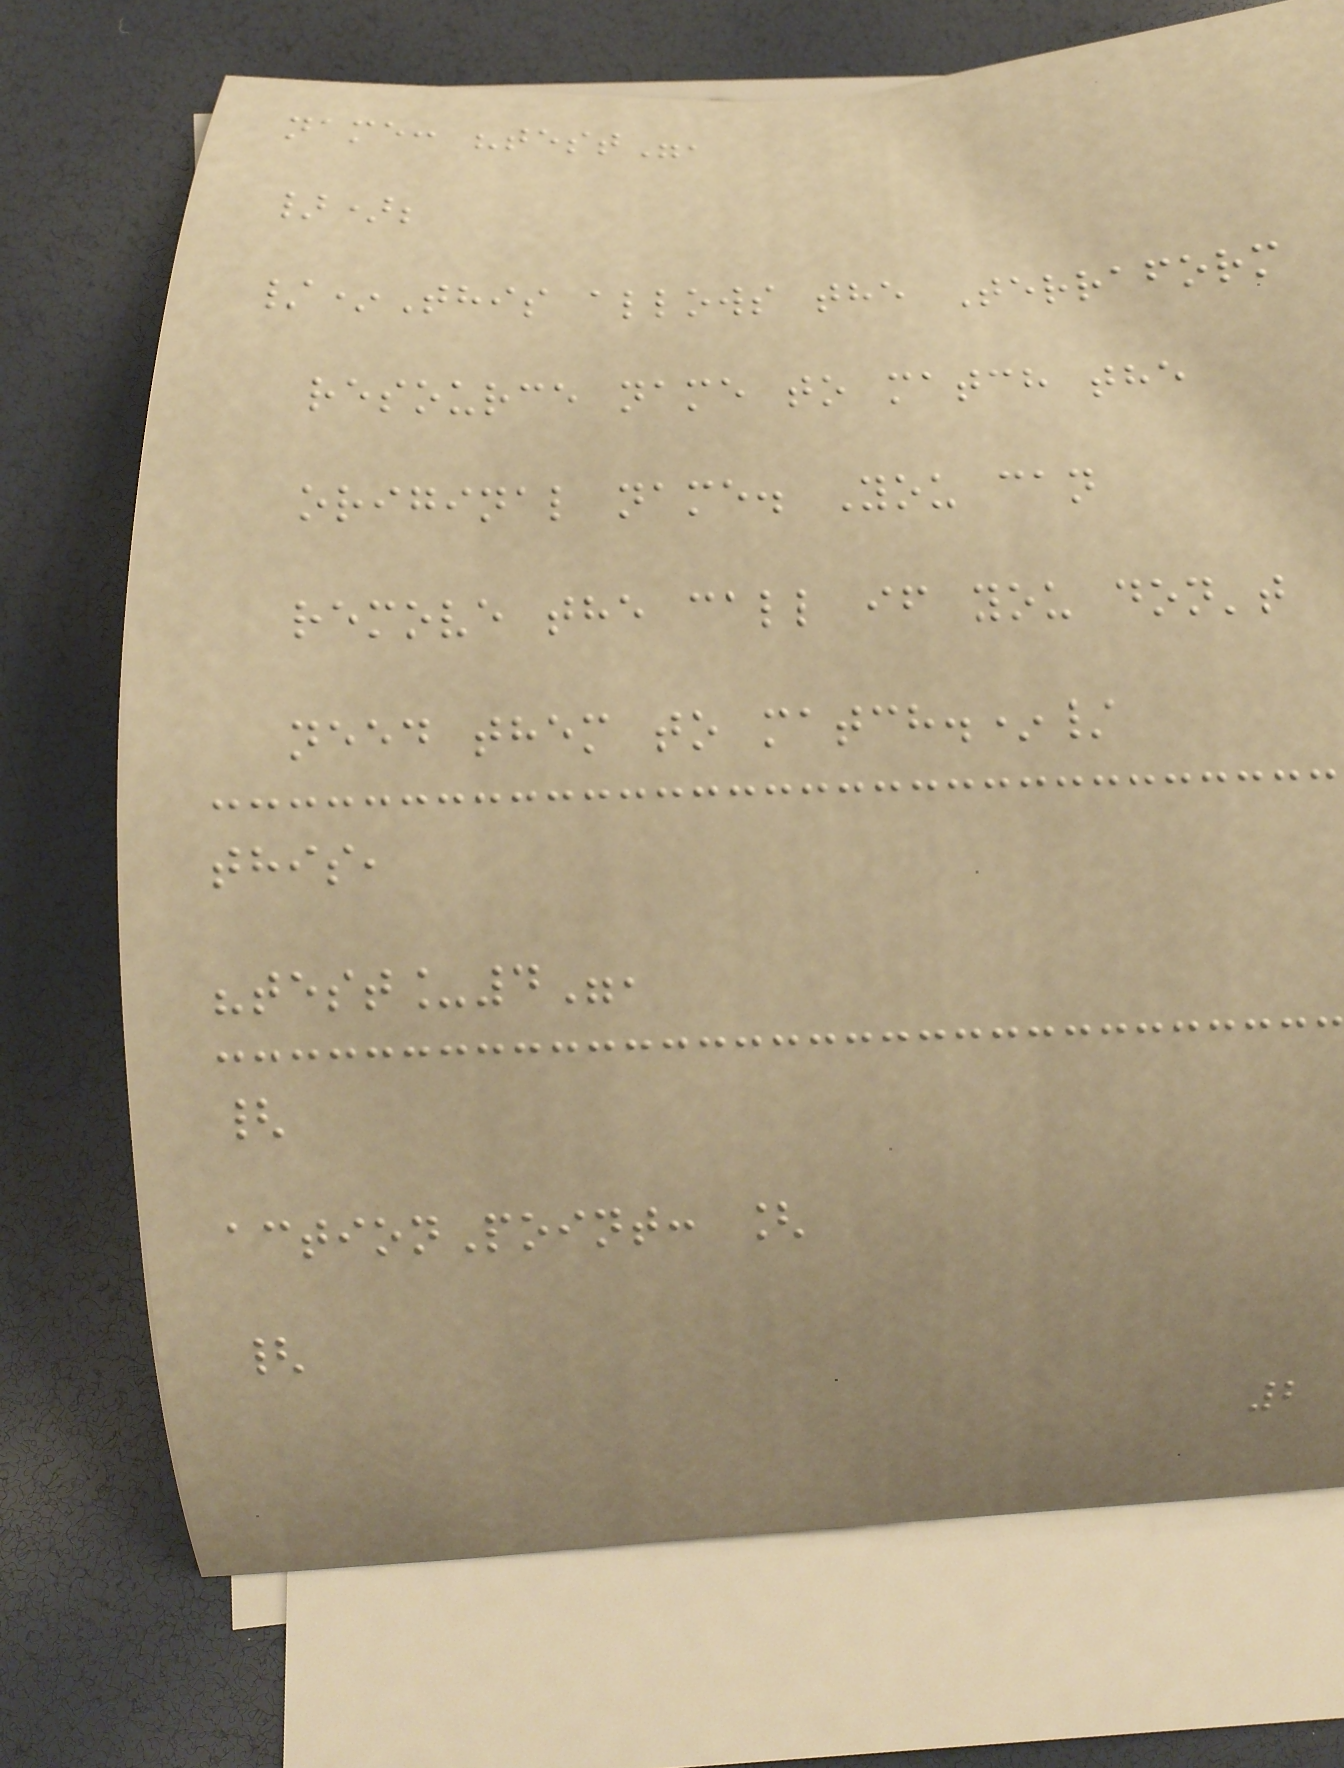name: "test",
});
/*This allows the Terraform
resource name to match the
original name. You can
remove the call if you don't
need them to match.*/
this,
"test_4",
{
actionPoint: [
{
2
